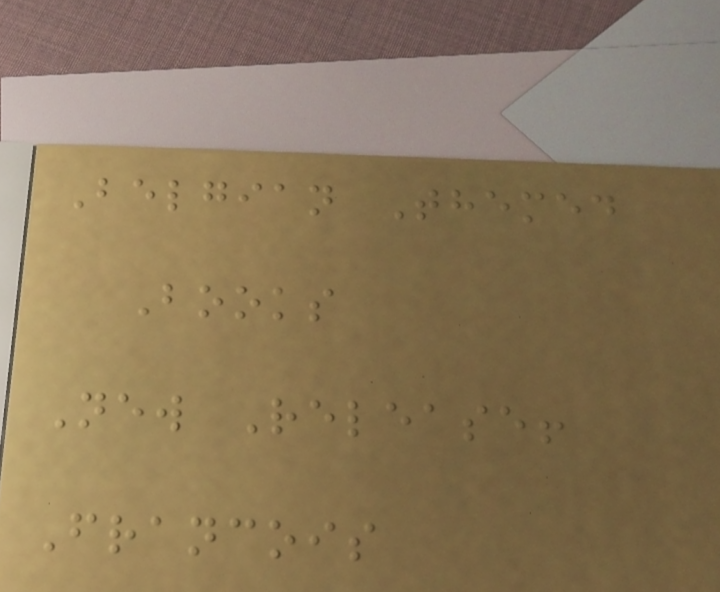Belgian Themed
Books
New Release!
Francois
